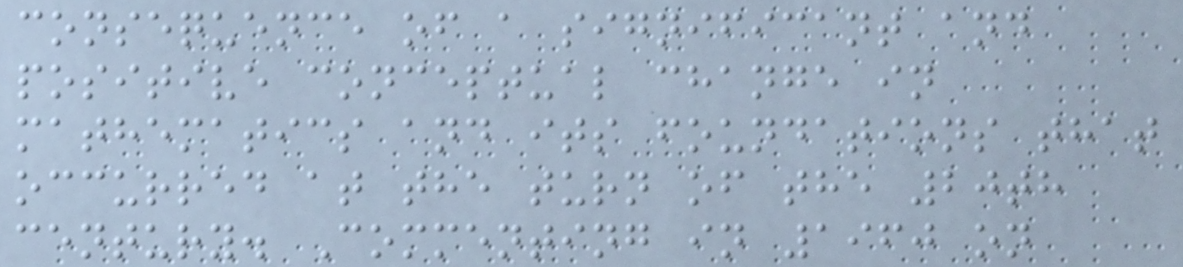consequence of a significant and
positive conceptual change in
mathematics and its foundations that
occurred at the turn of the 20th
century. Commenting in 1960 on
